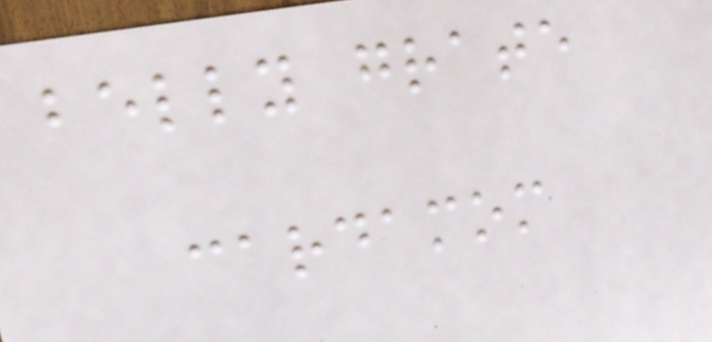belly grate
cardamom
